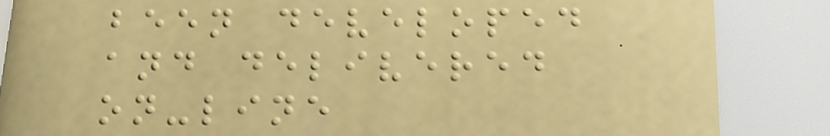been developed
and delivered
on-line
